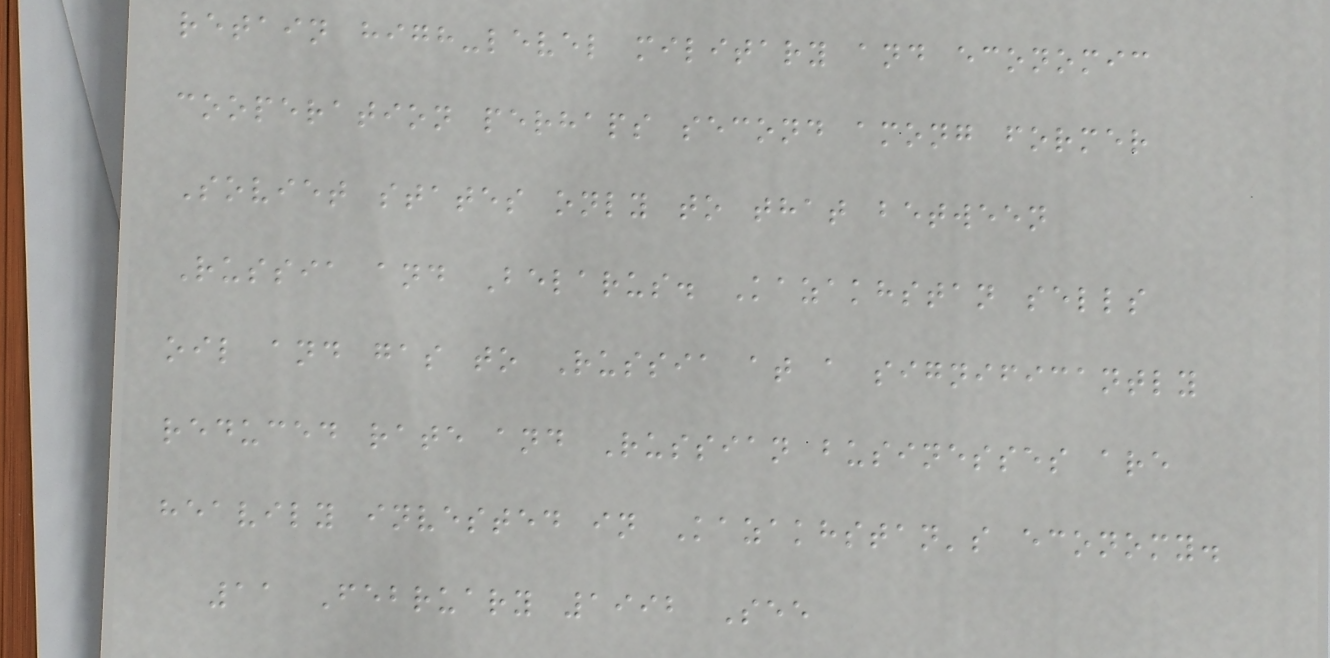retain high-level military and economic
cooperation perhaps second among former
Soviet states only to that between
Russia and Belarus. Kazakhstan sells
oil and gas to Russia at a significantly
reduced rate and Russian businesses are
heavily invested in Kazakhstan's economy.
11 February 1992 See
